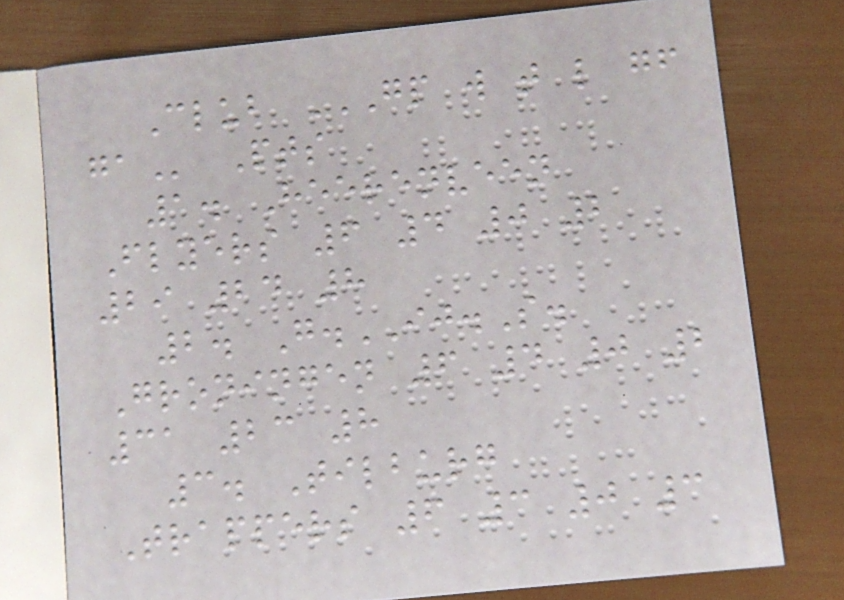Club GP W T L GF
GA Pts
1. Heerenveen
Flyers 6 4 0 2
29 24 8
2. G.IJ.S.
Groningen 6 4 0 2
31 23 8
3. Tilburg
Trappers 6 3 0 3
